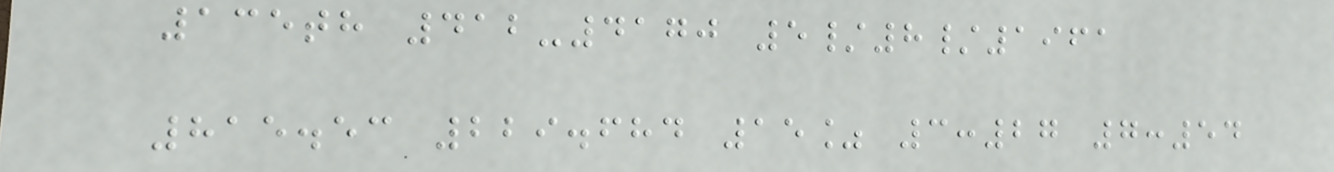135th 412-4170 5/8/1961
815.53 229.684 15% 3:27 7:54
